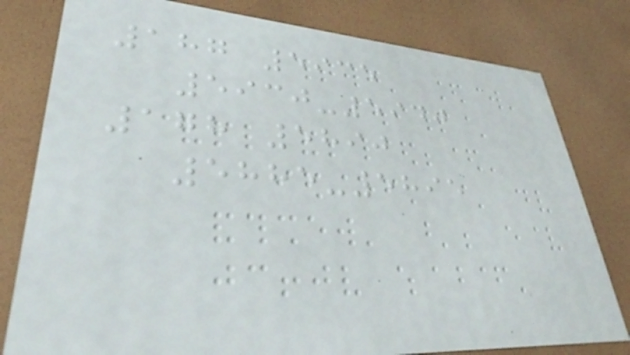187 5935
5930-5940
178 5890
5885-5895
